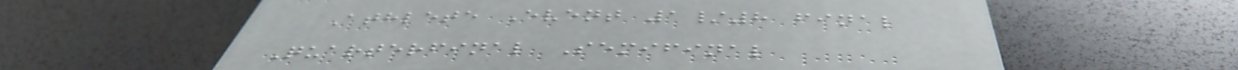Athlete Event 1/8 final
Quarterfinal Semifinal
